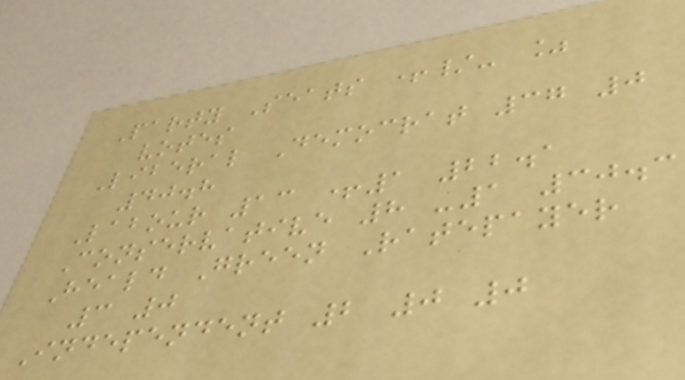Party Seats +/- %
votes
Liberal Democrat 37 0
40.8
Labour 13 +1 22.1
Conservative 8 -1 30.3
Heald Green Ratepayer
3 0
Independent 2 0 0
